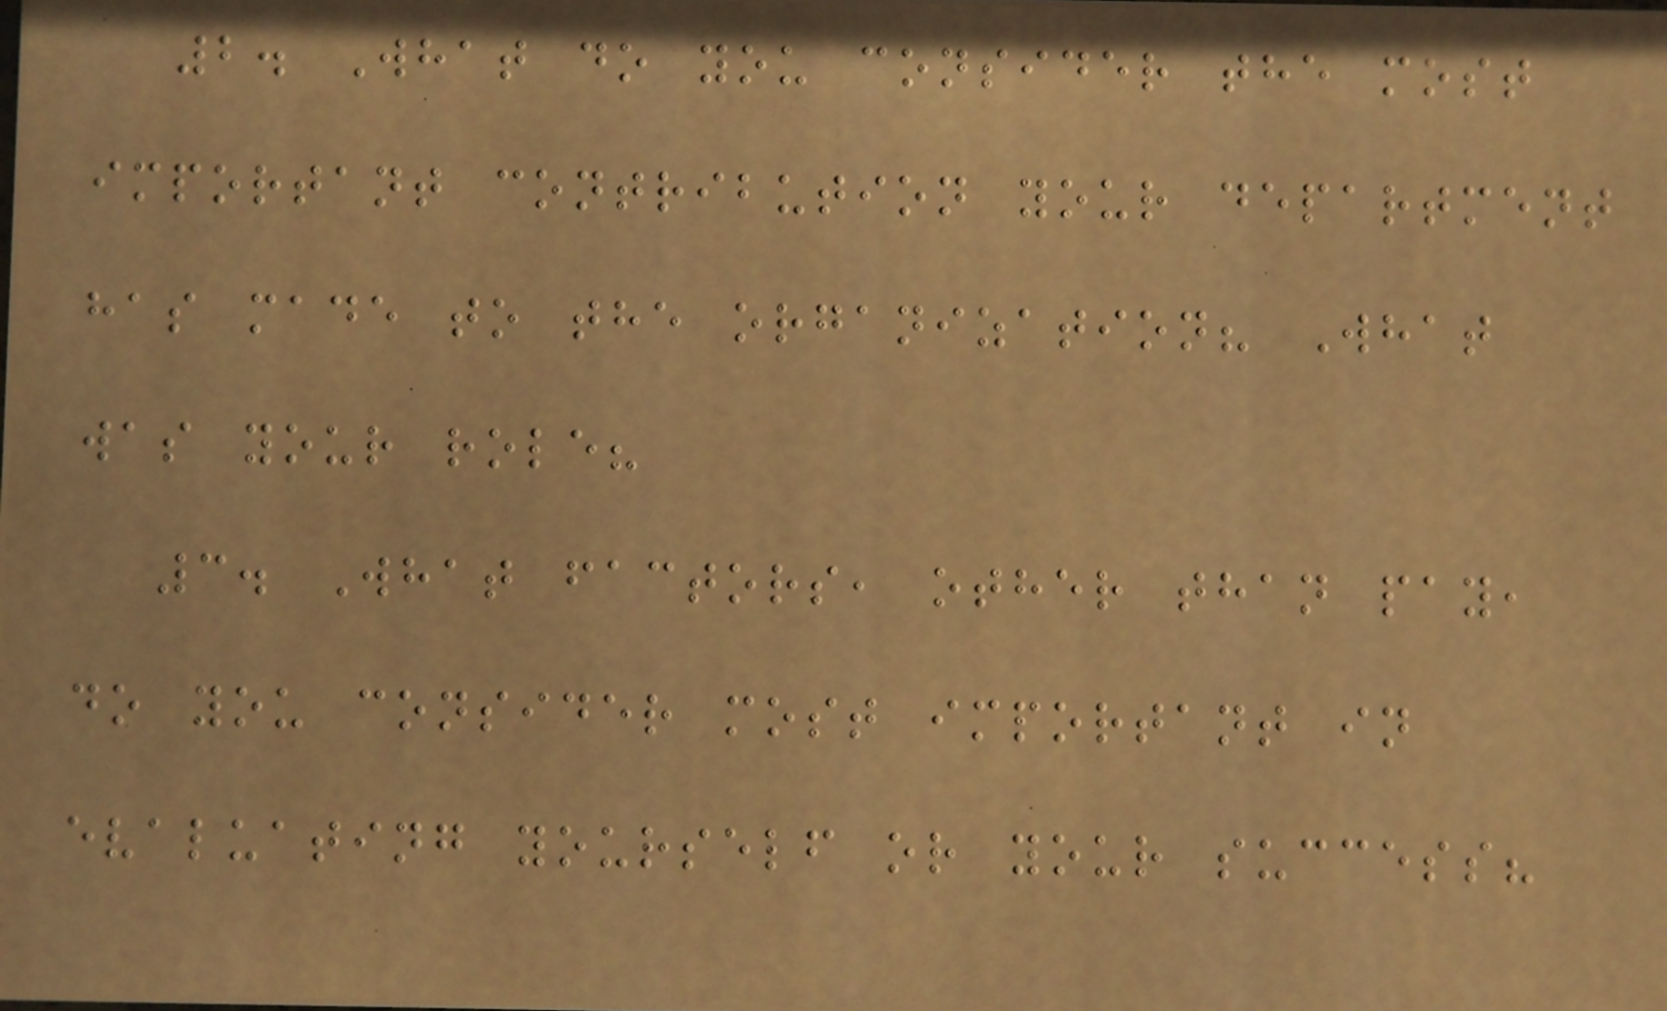2. What do you consider the most
important contribution your department
has made to the organization? What
was your role?
3. What factors, other than pay,
do you consider most important in
evaluating yourself or your success?
